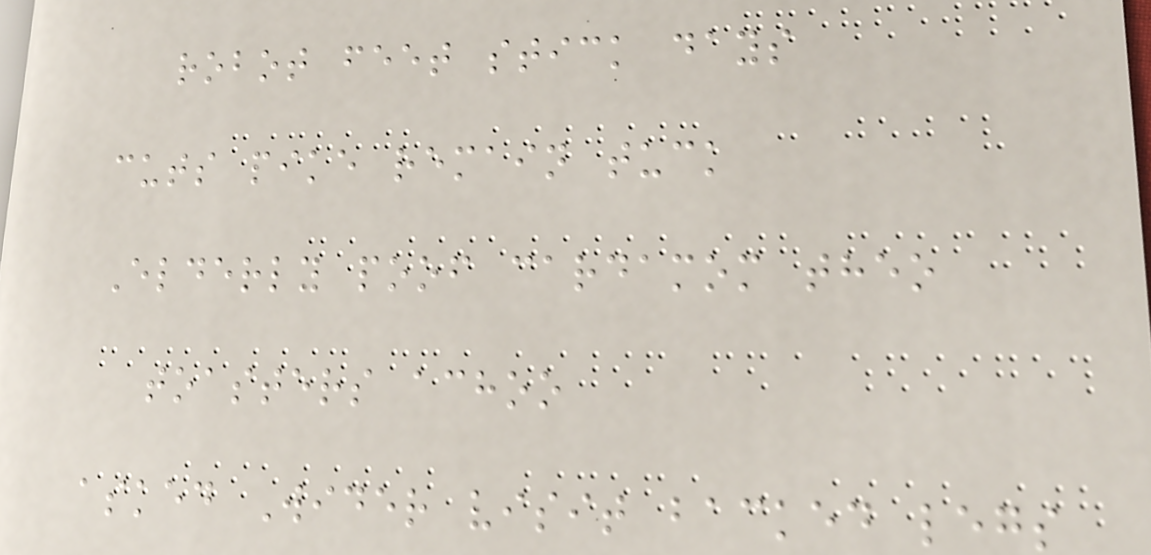robot feet stick days
cuts pike remain tuck
Elderly poof cardamom theo
toasters achoo
asked Wider visit backed legs
